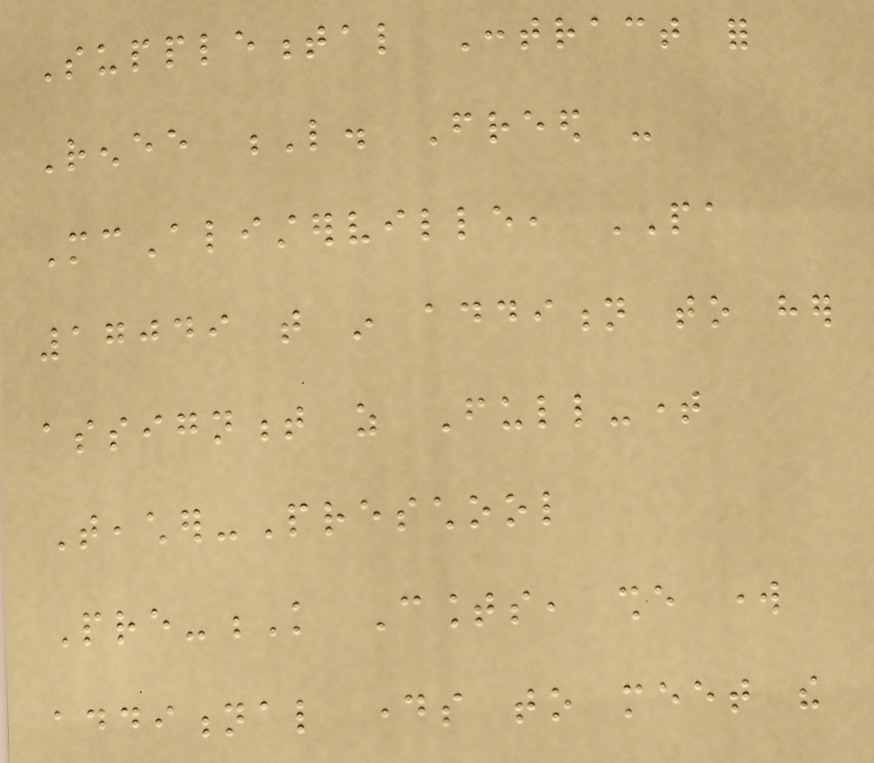Supplemental Contract for
Renee L. Freed -
McAlisterville, PA
17049 that in addition to her
assignment as Full-time
Teacher-Preschool
Pre-K Counts, she work
additional days to meet the
